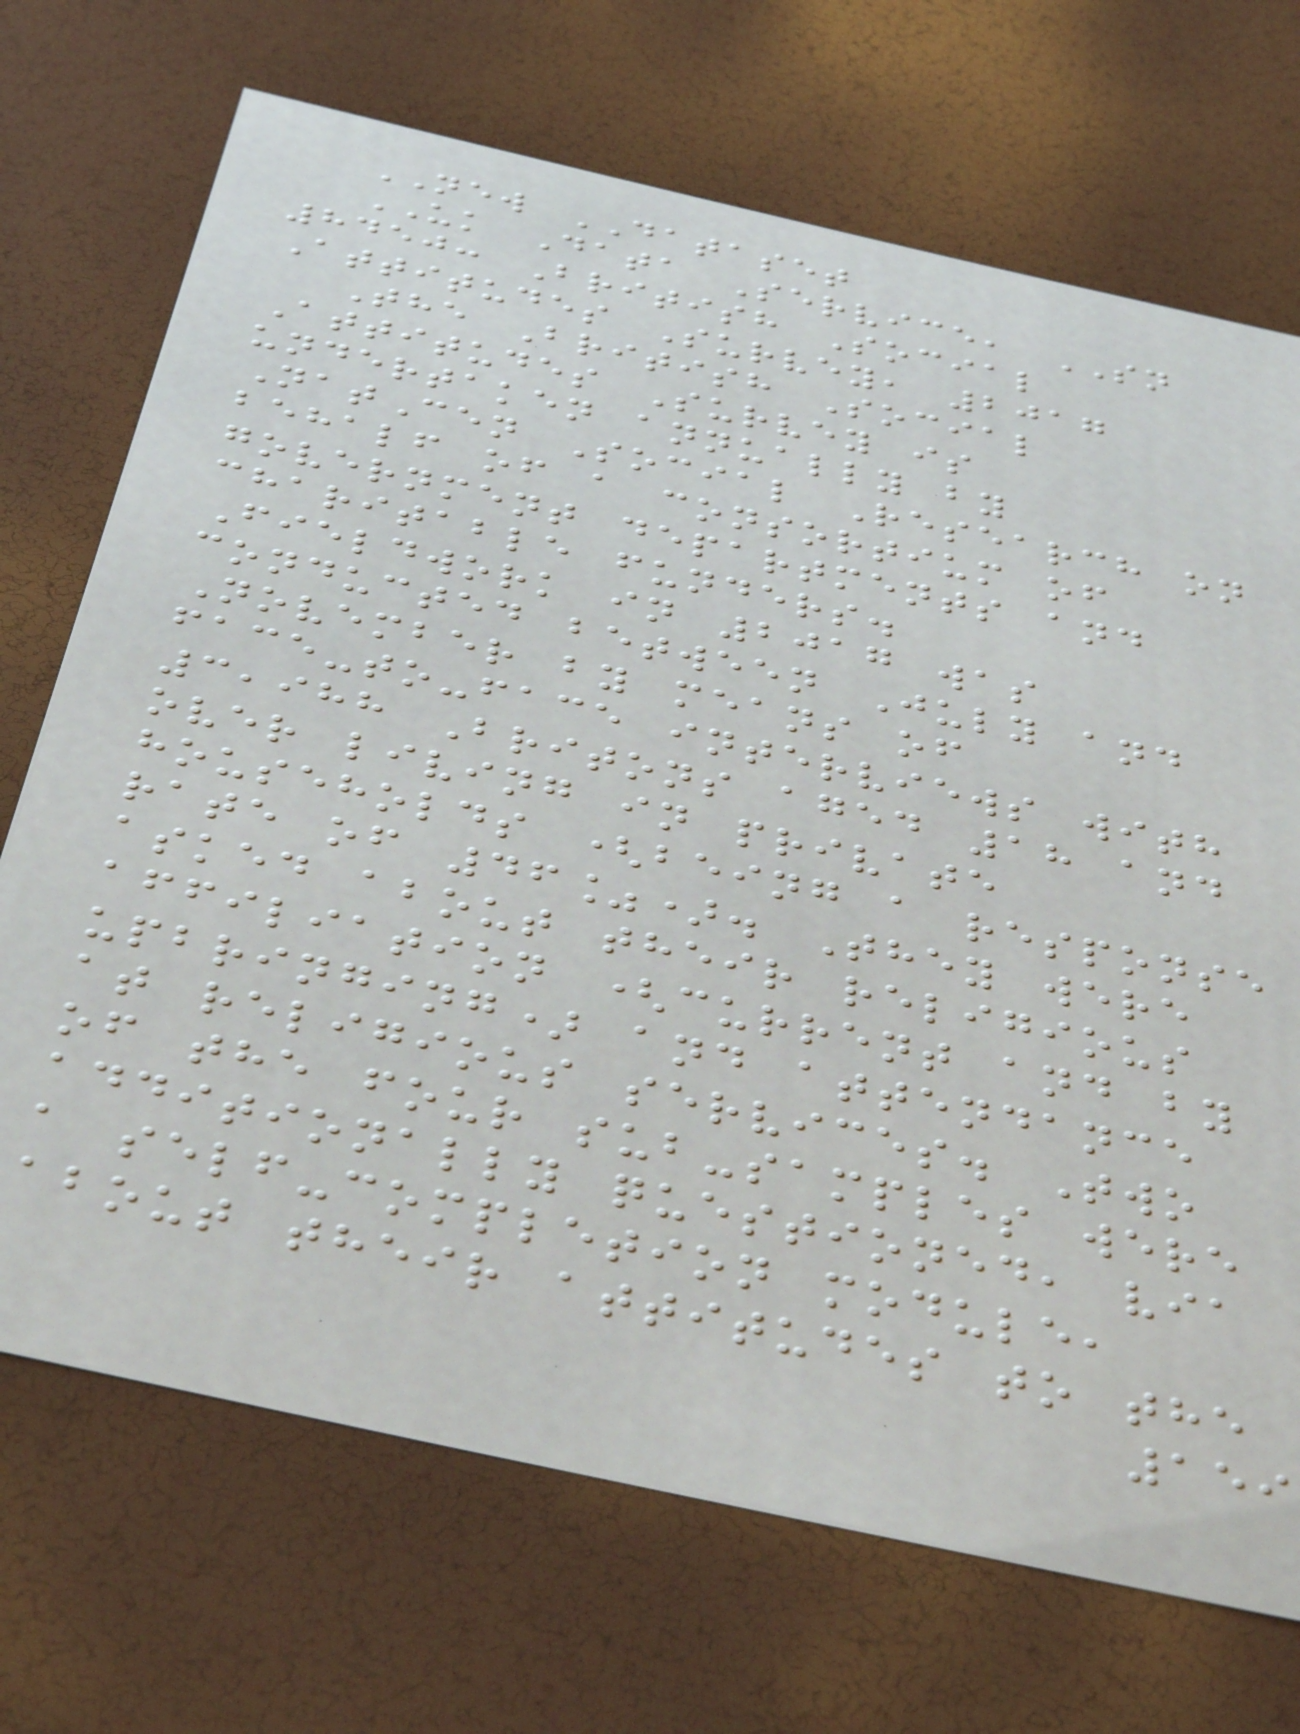NEW DATASET
UK Data Service, SN
8450: British Social
Attitudes Survey, 2017
The British Social
Attitudes Survey is
undertaken annually by
NatCen Social Research on
behalf of a consortium of
government departments and
charitable funders.
Fieldwork in 2017 was
conducted between July and
November by means of
face-to-face interviews with
3,988 Britons aged 18 and
over living in private
households (being a response
rate of 46%). They were
asked about their religious
affiliation (current and by
upbringing) and attendance
at religious services. Two
of the four sub-samples were
additionally questioned, via
a self-completion module,
about their attitudes to the
159
